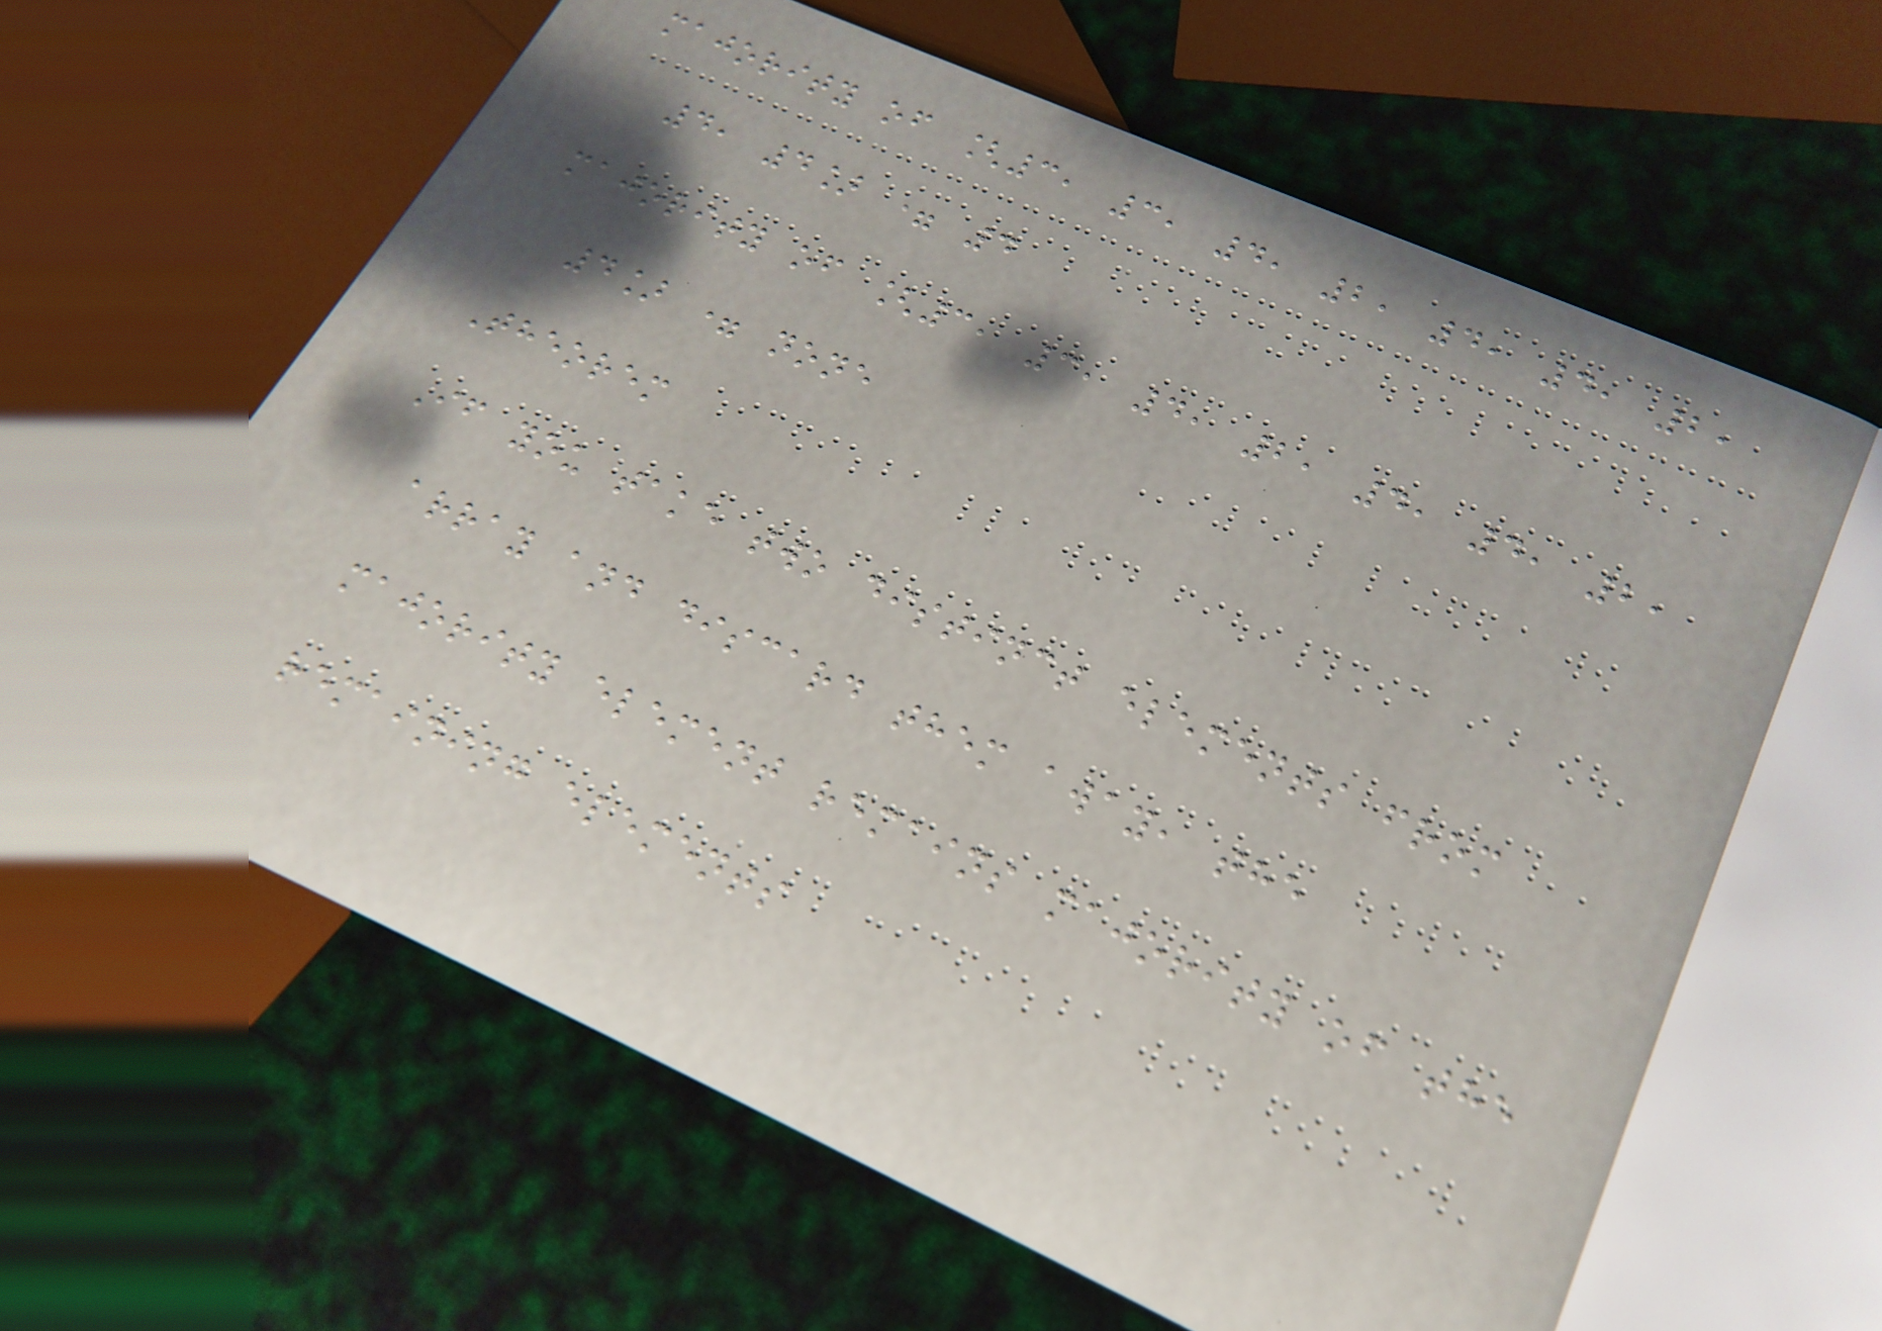majority of [3, 3, 4, 2, 4, 4, 2,
4, 4] = 4
majority of [3, 3, 4, 2, 4, 4, 2,
4] = none
Theorem
If you take two distinct elements from
array and discard them away, the
majority element remains majority of the
remaining elements
